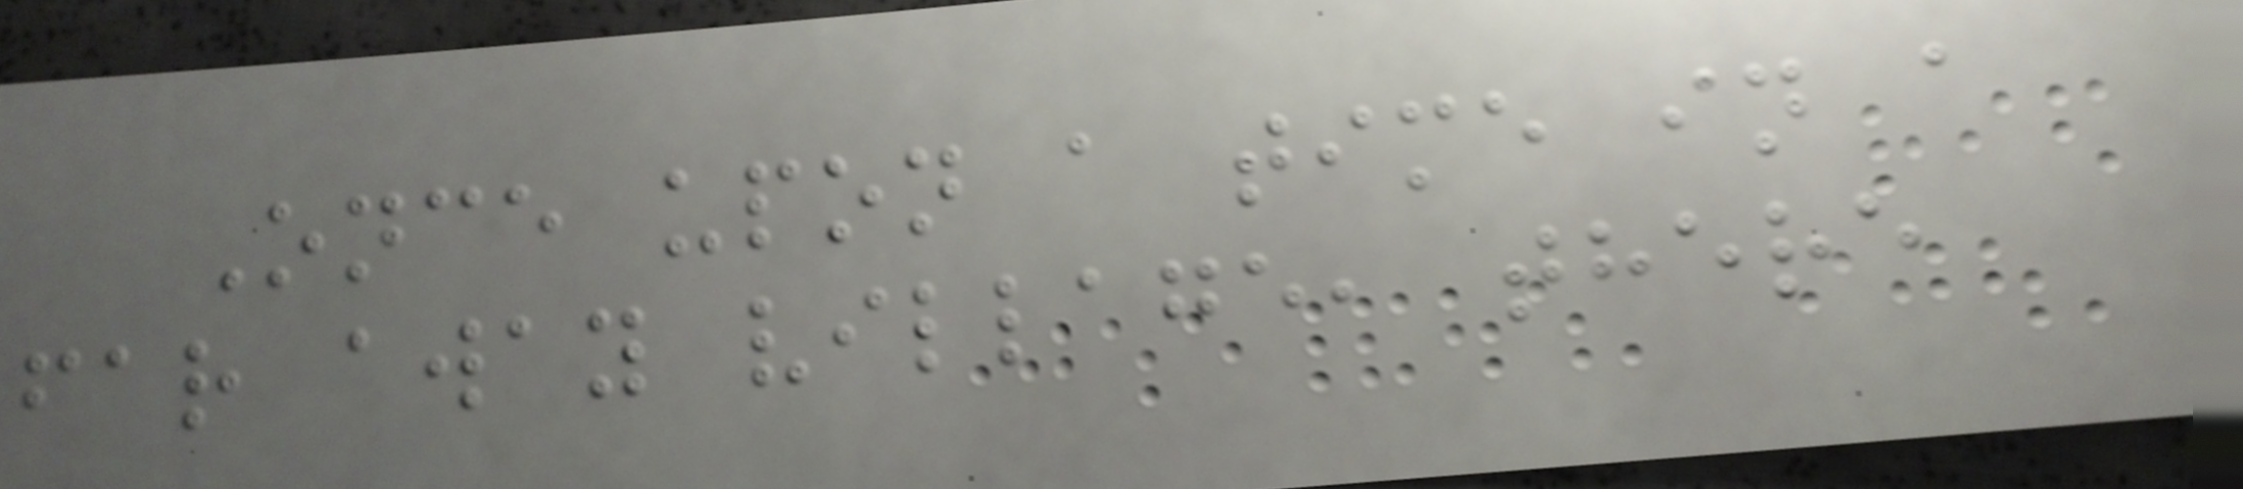Once upon a time in a
far away village, there
